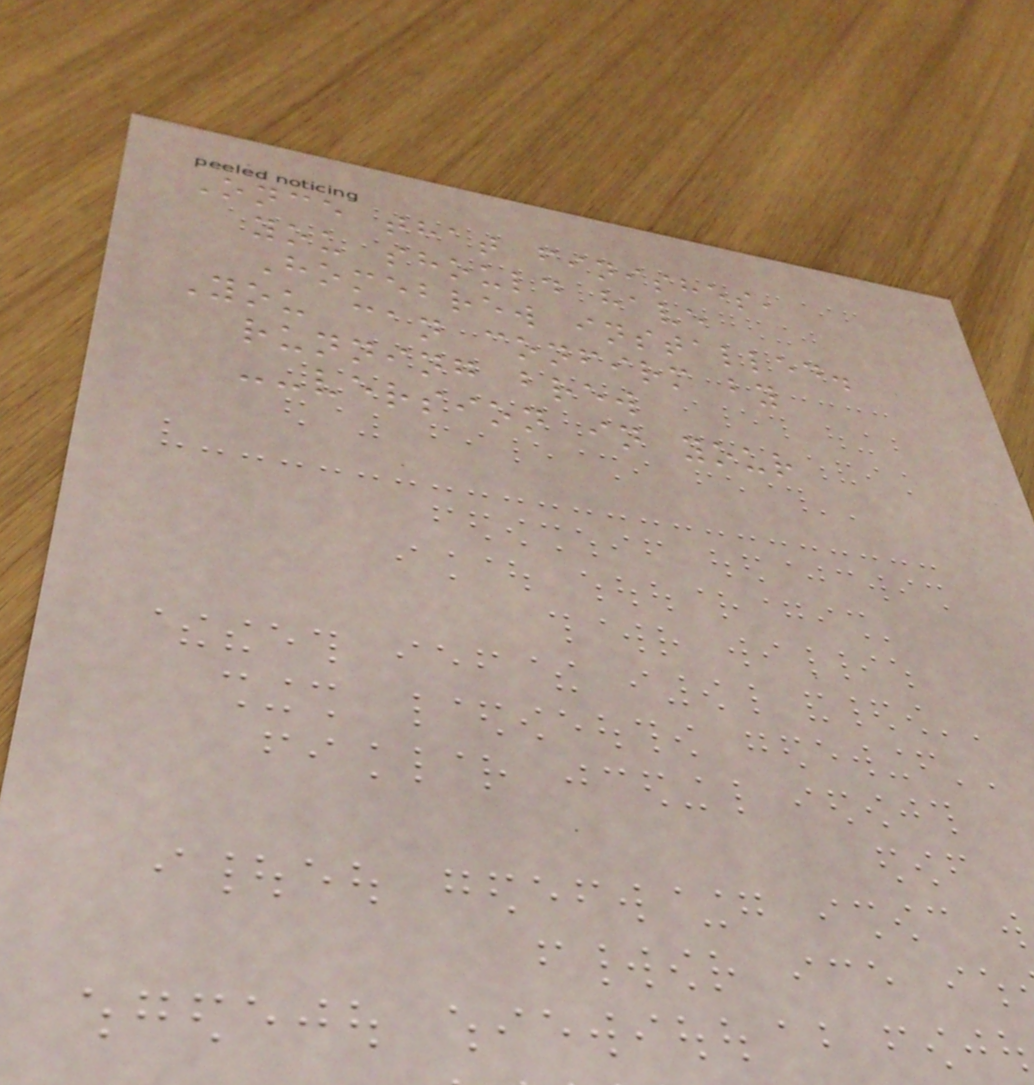Once that finishes,
you should have
Homebrew installed.
You can confirm by
running brew
--version in your
